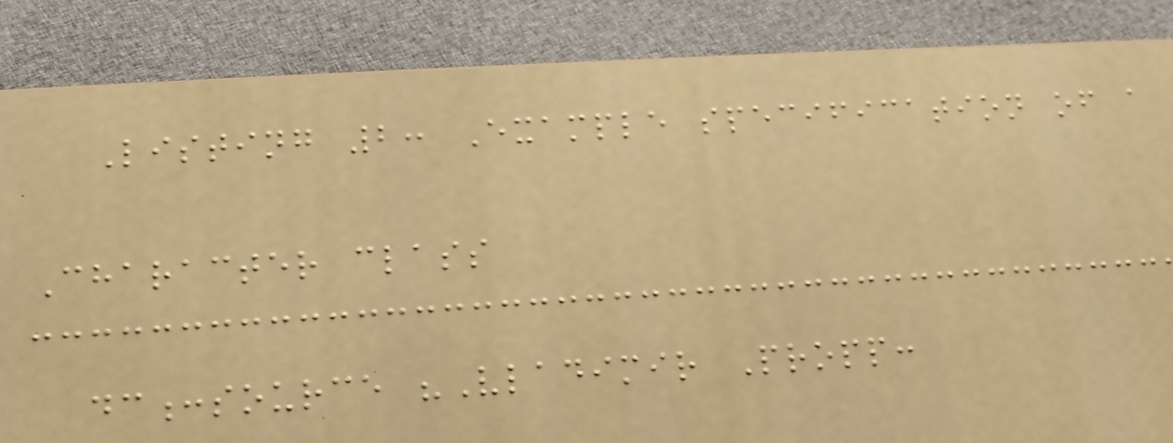Listing 2: Example specification of a
Character class
dc:source "Vladimir Propp:
